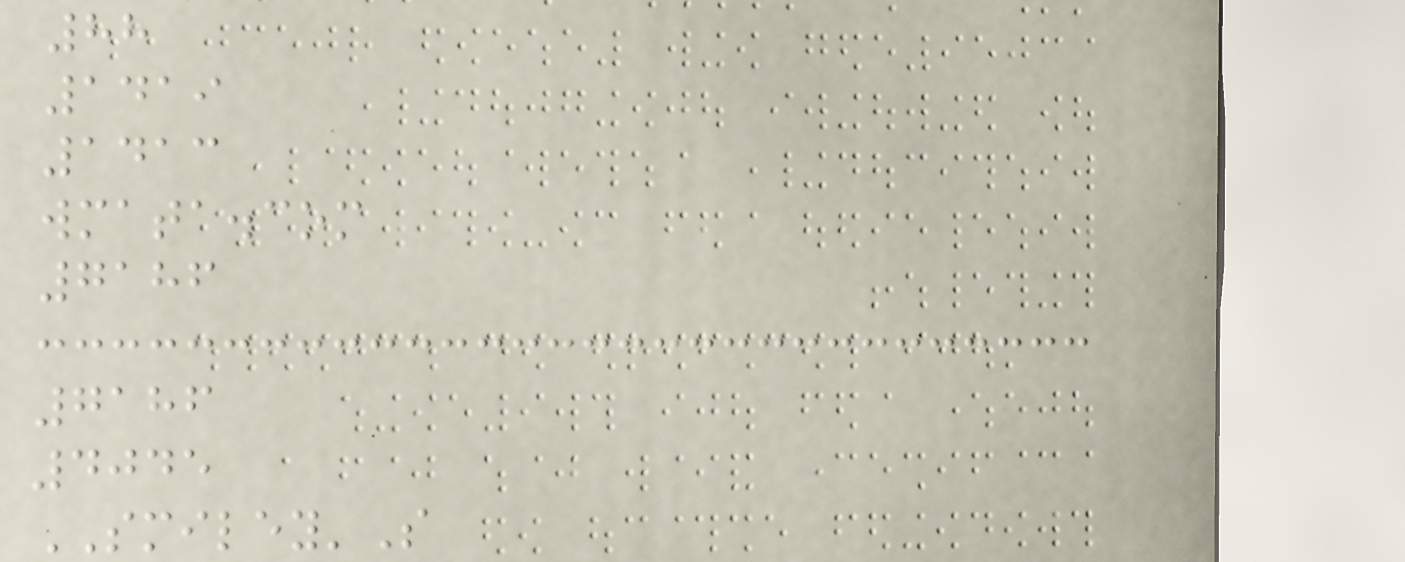88
1419
1413
wmata.com
7186
7186
4045
SMILEY'S
